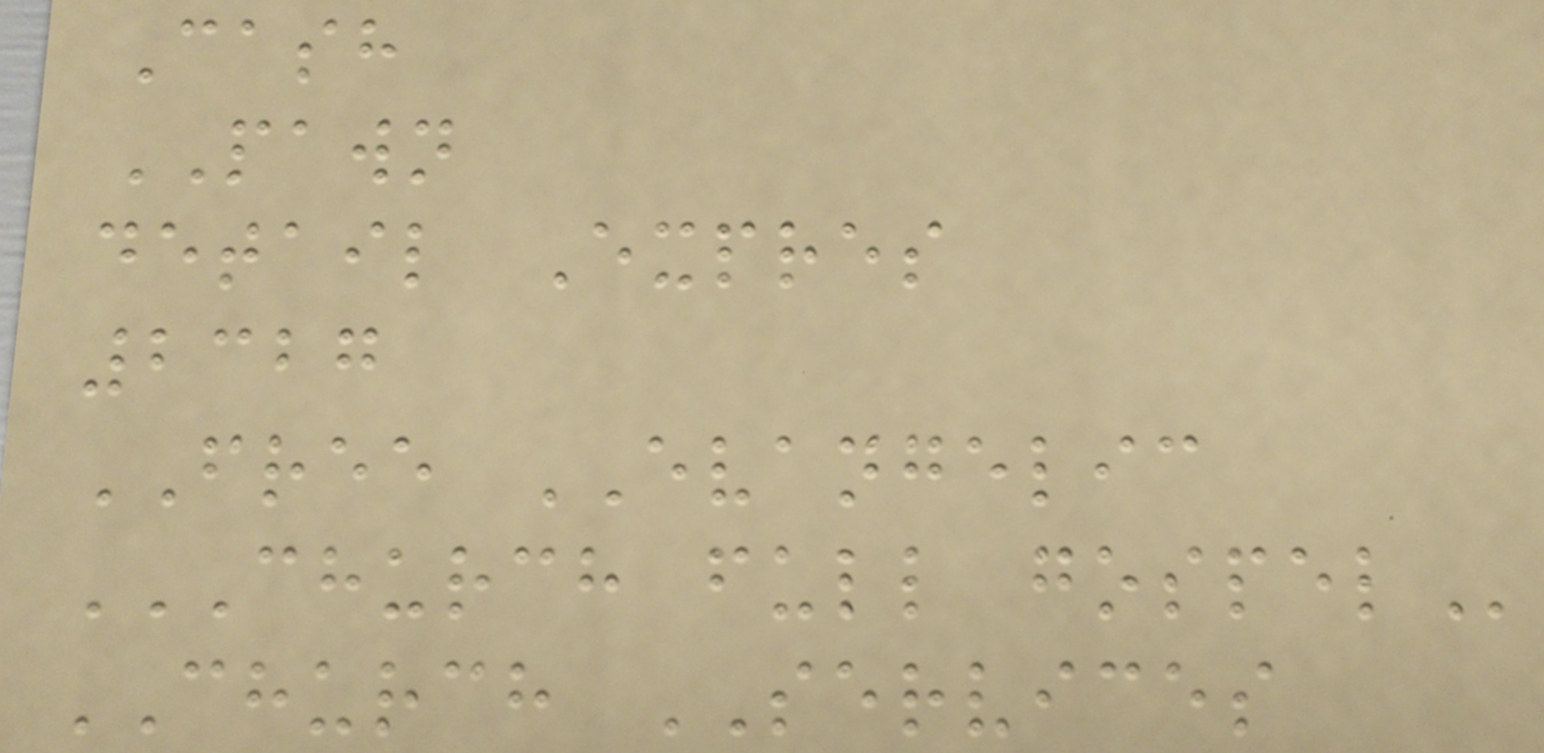Cash
PAWN
detail Expres
2327
FREE EVANGELIC
CHURCH FULL GOSPEL
CHURCH SERVICES
